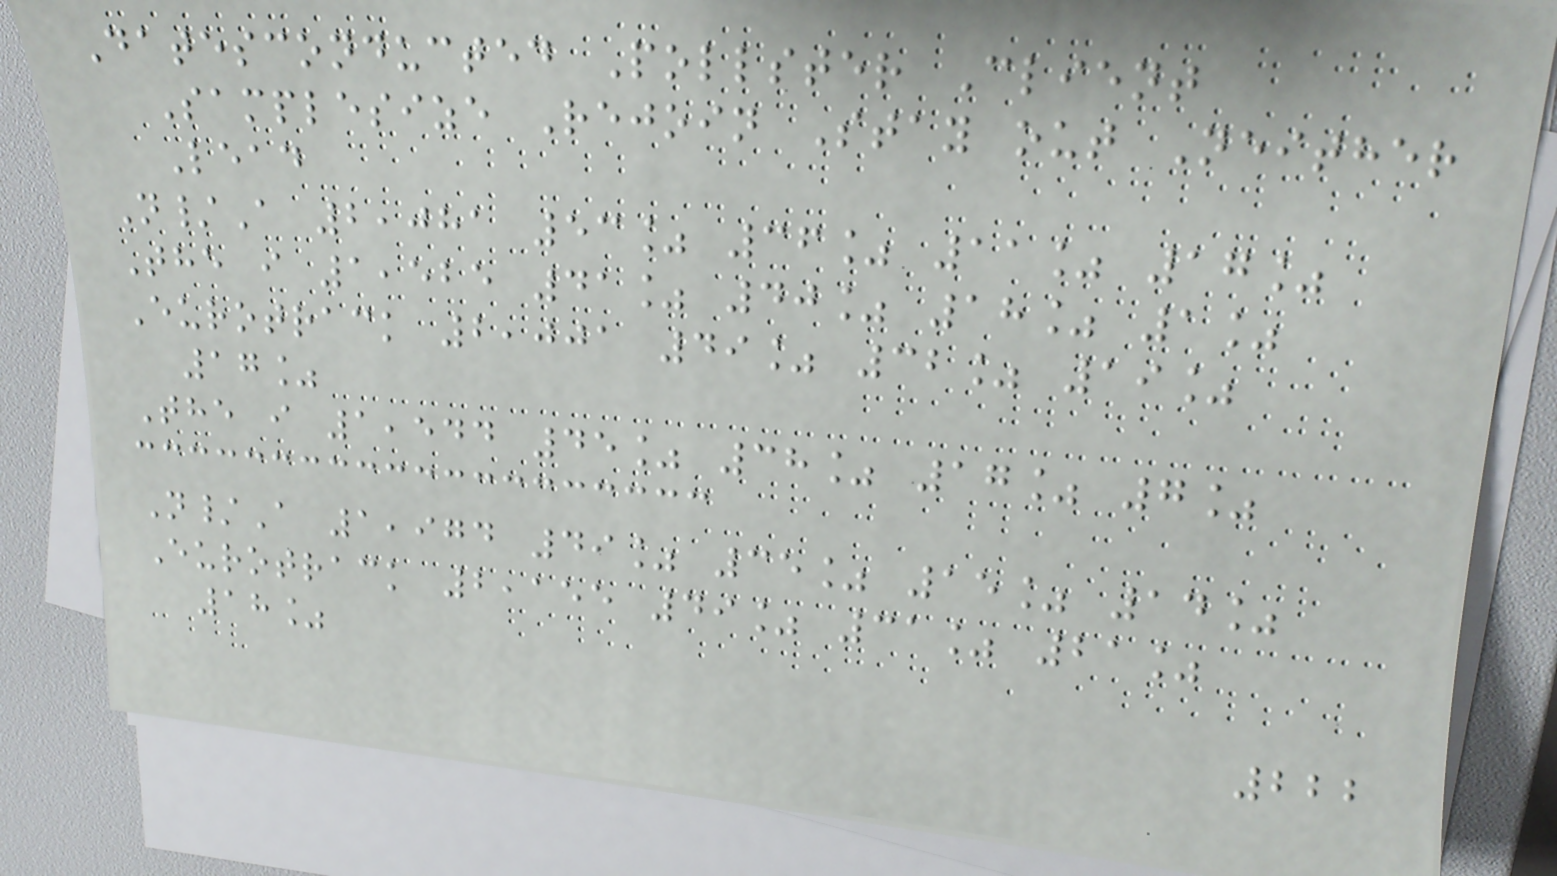Datesconducted Pollster Client
Samplesize Rejoin Stay out Neither
Lead
N/A 2,081 53% 36% 11% 17%
The i 1,525 41% 40% 18% 1%
Eurotrack 2,001 49% 32% 19%
17%
The i 1,544 45% 38% 17% 7%
N/A 1,974 49% 35% 15% 14%
Eurotrack 2,155 49% 31% 21%
18%
222
